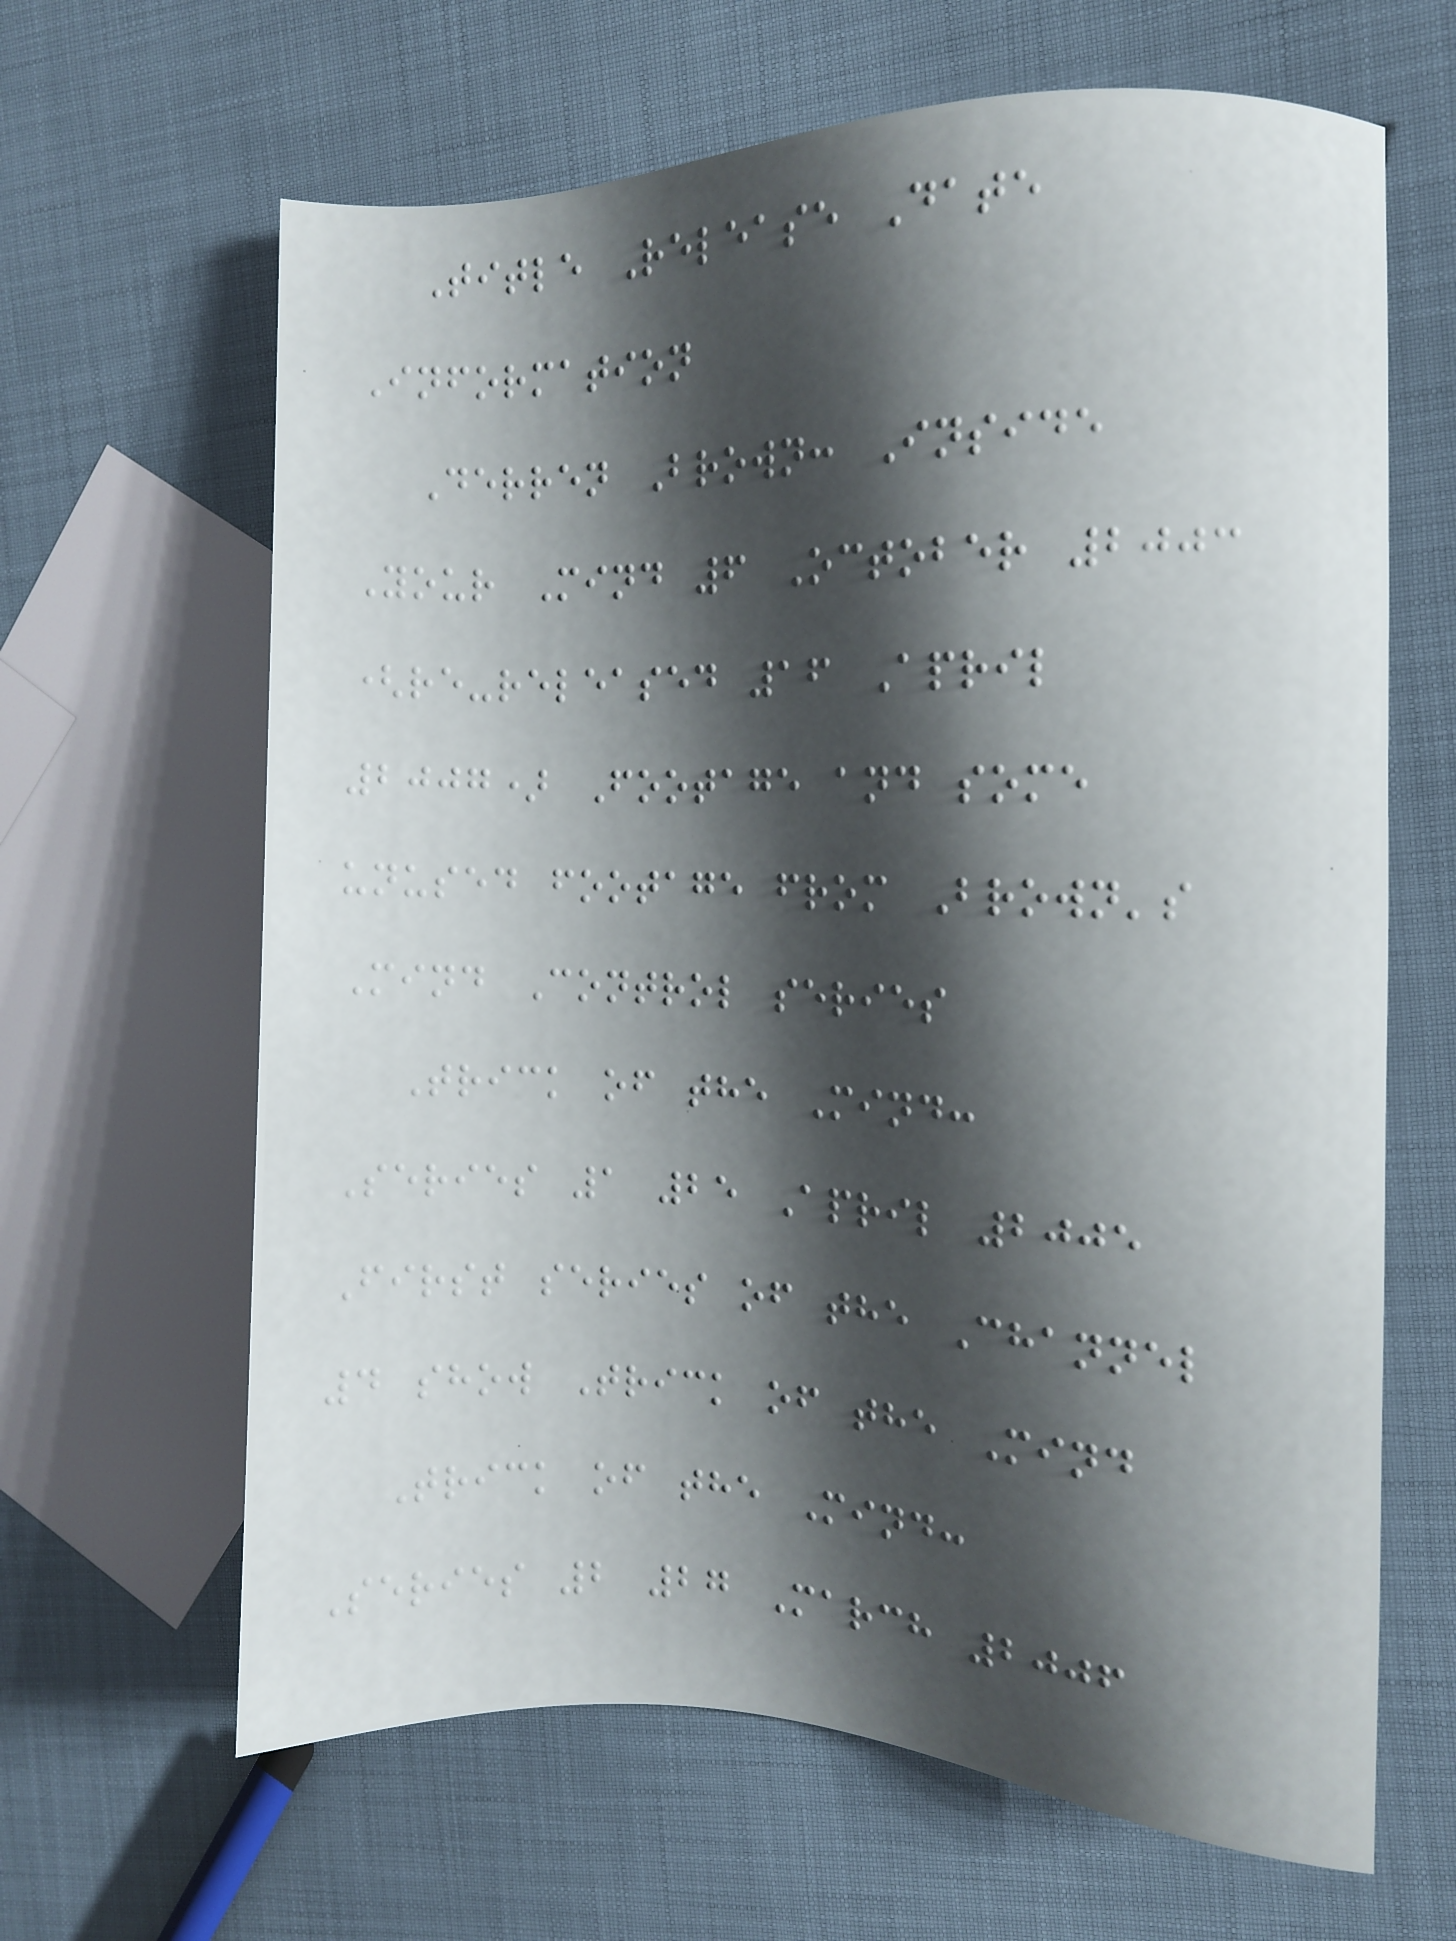Title Release Date
Information
Derren Brown: Inside
Your Mind 6 October 2003
(re-released 16 April
2007) Footage and some
unused footage from Brown's
Mind Control series
Trick of the Mind:
Series 1 25 April 2005
First series of the Channel
4 show Trick of the Mind
Trick of the Mind:
Series 2 27 March 2006
